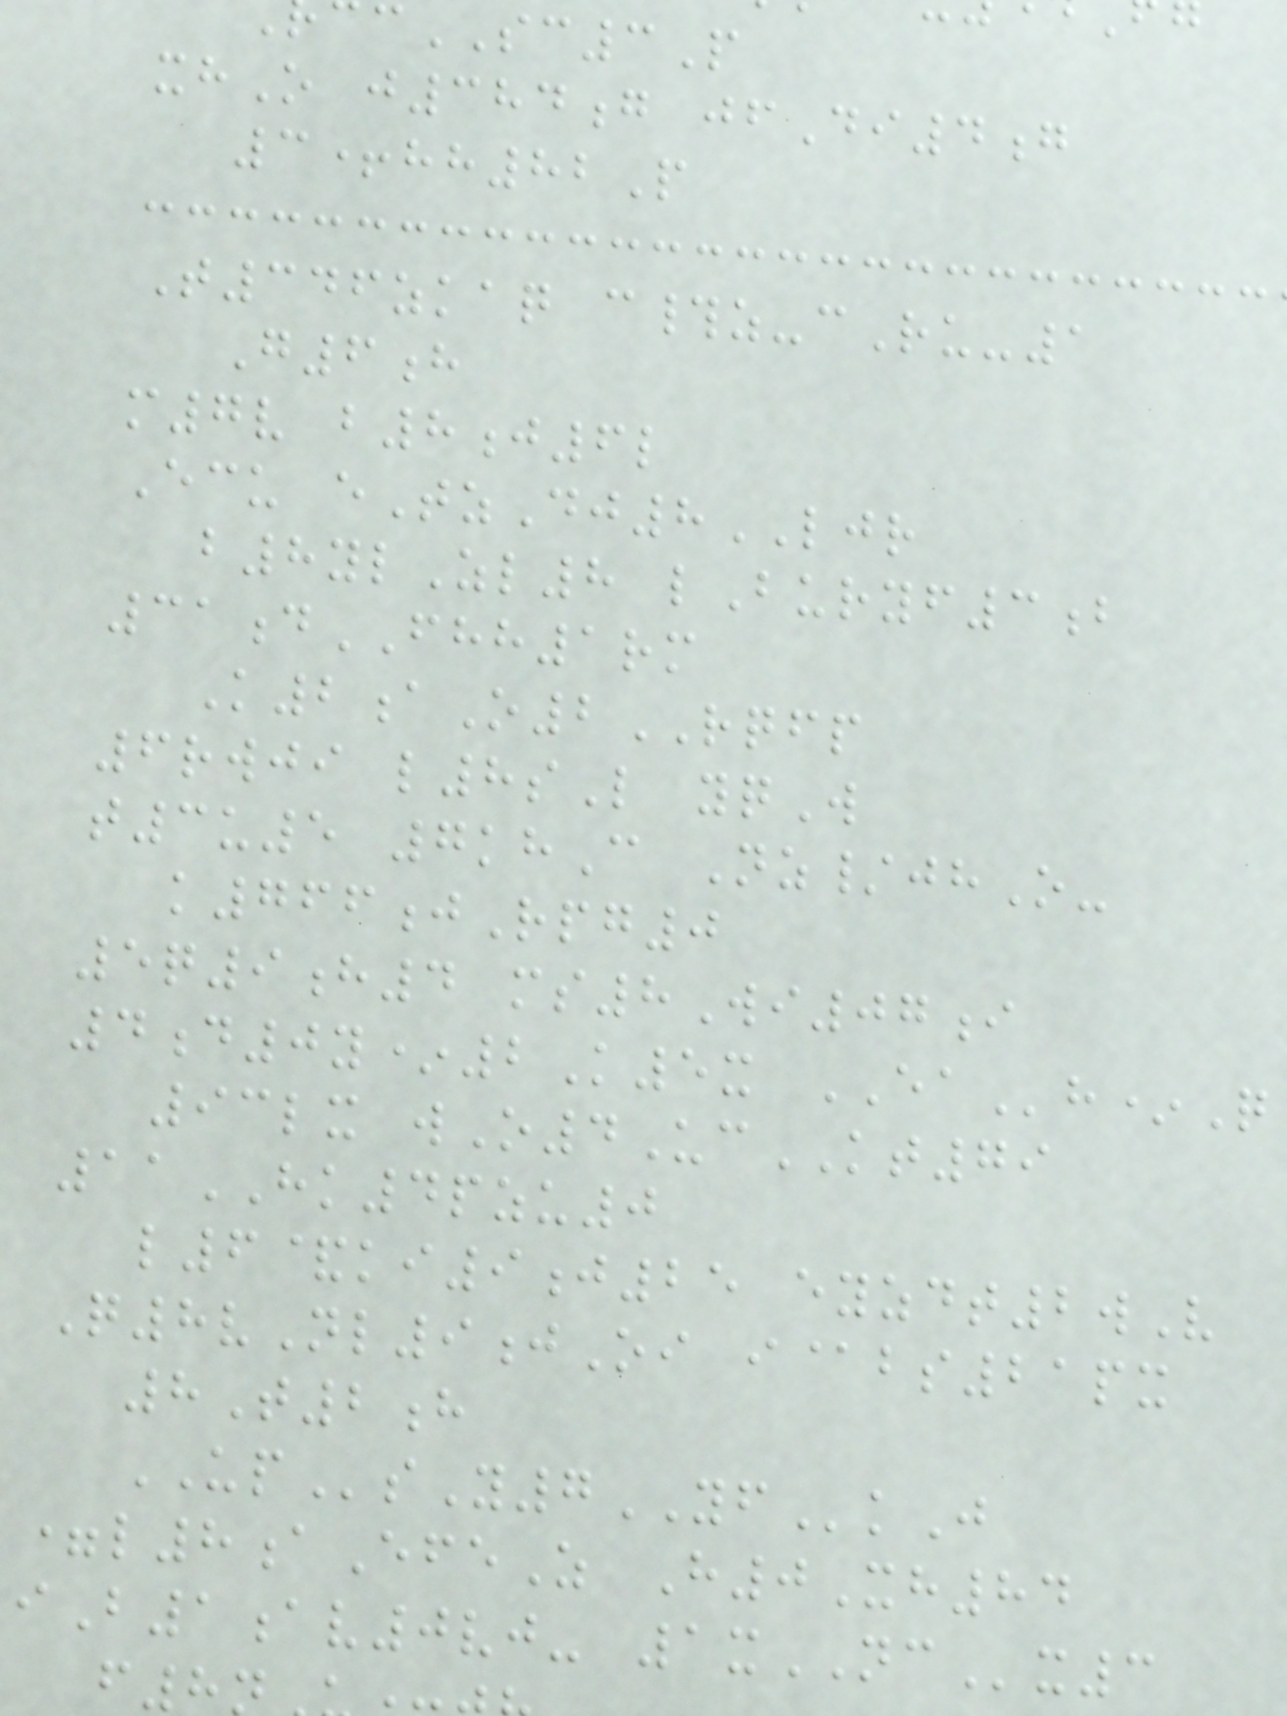cSC3P
xhO j384g jfDi4g
3+hh82P
T346zkaq c#z-cRu-1
G6h
m7v b8j6l
Ecu eTzDj8LJR
b8ylZl8 lBuryf3b
31dFHH1rm
K2aO2RQFP
6rwji l8sL yqW
t3u5 7khC Nz/jhO-
k766jRpg0
5q9h4 ms8Wi07i
4d0y*2K5x EAh*Q
93lx wO4UcKT79
11HK4pzu0
l6&ki9j25 eyzdt2wV
Q8vNl9jOi i@bs21px
8T2h
UPsY7YFkJ
=l8aEfeZ H0Xh84
iB1av0vj- 1xNCx3
